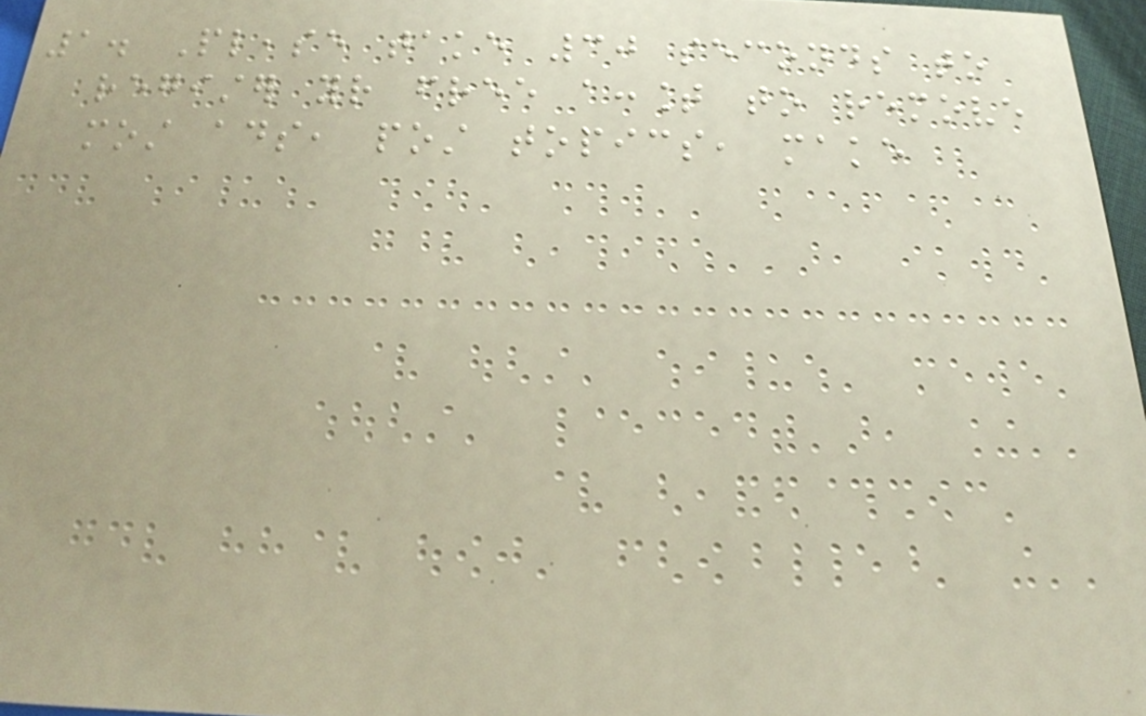1. Please take 30 seconds to
register your free account to remove
most ads, post topics, make
